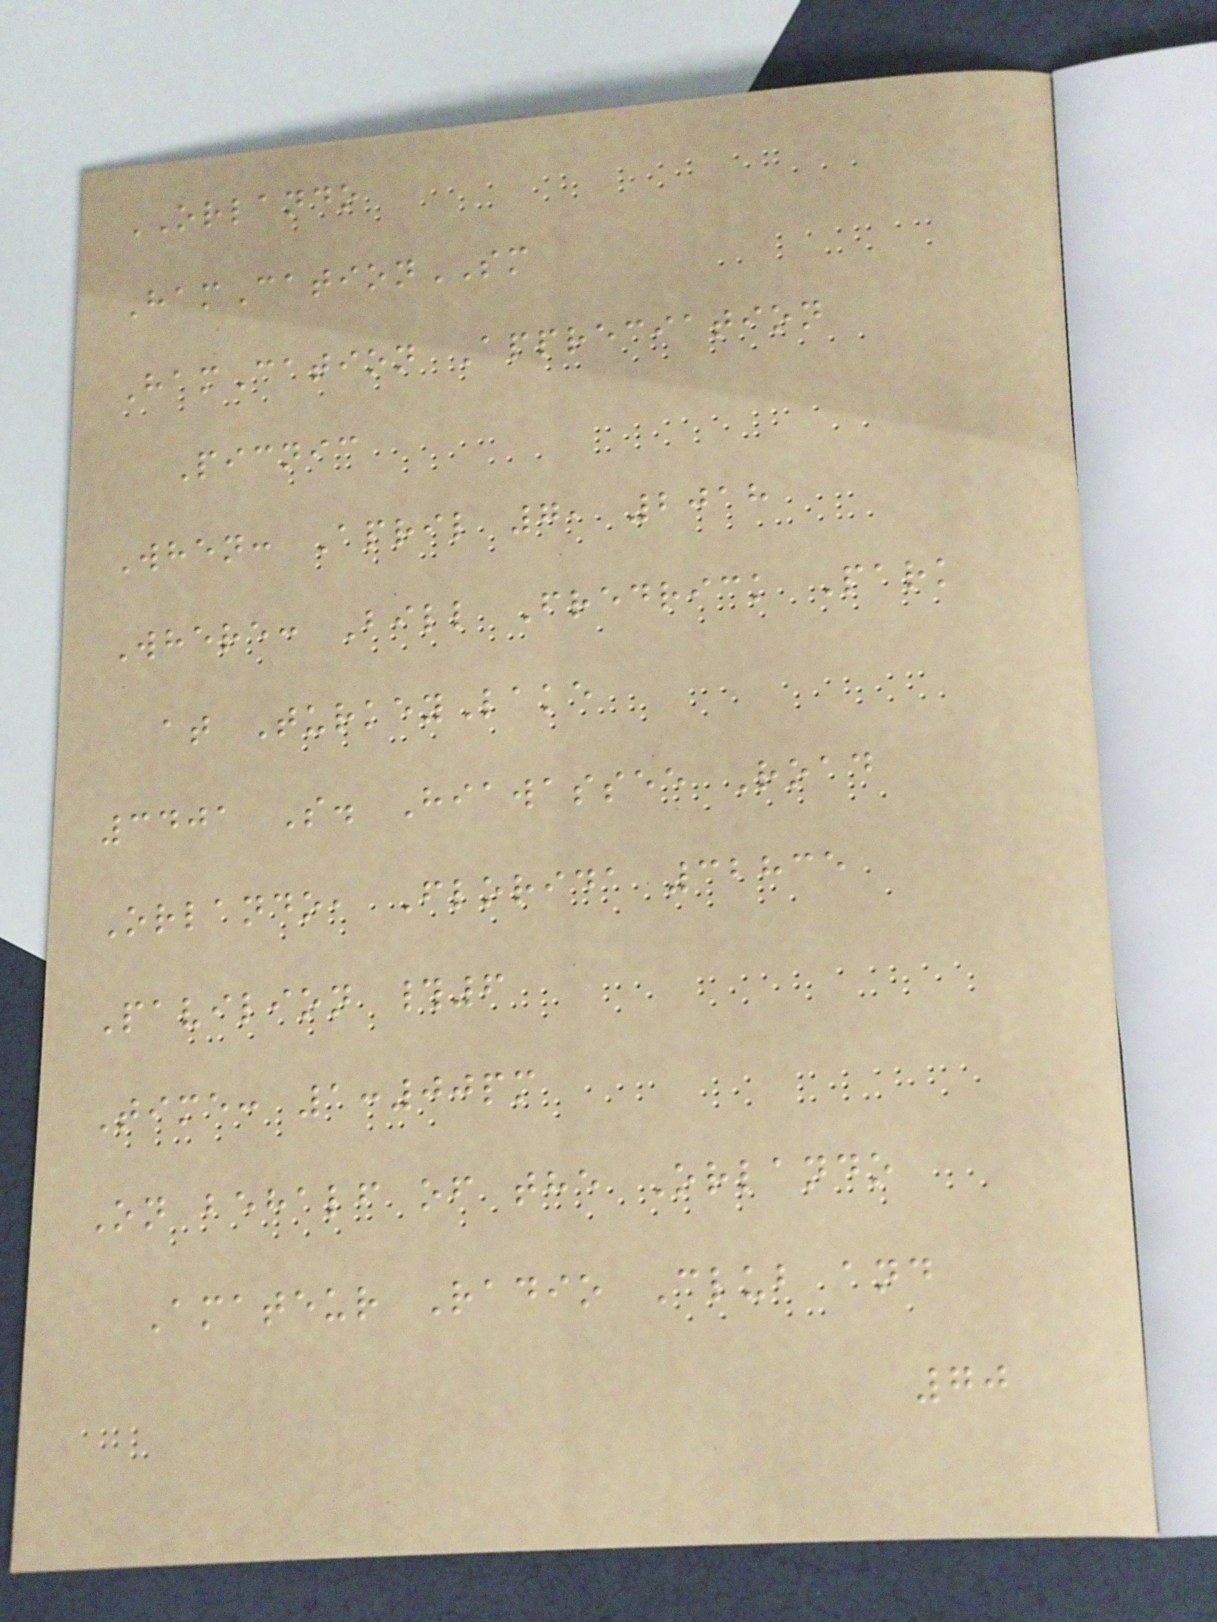ORLANDO
HamCationSM
HamCation Appreciation
Picnic
When: April 7, 2018
Where: Bill Fredrick Park
at TurkeyLake
3401 S. Hiawassee Road
Orlando, Florida 32835
Pavilion #6
Time: 1:00pm
On behalf of the Orlando
Amateur Radio Club and
70
